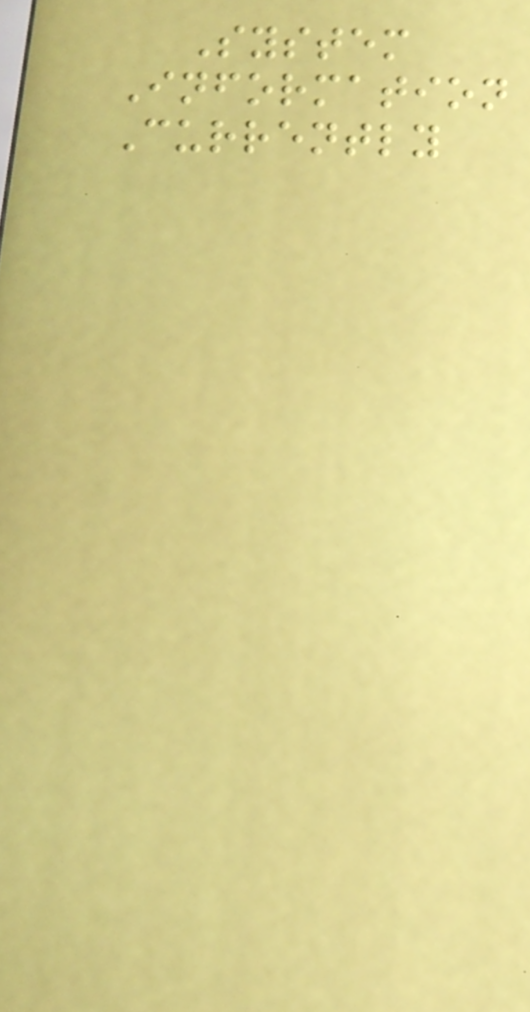System
Information
Currently
